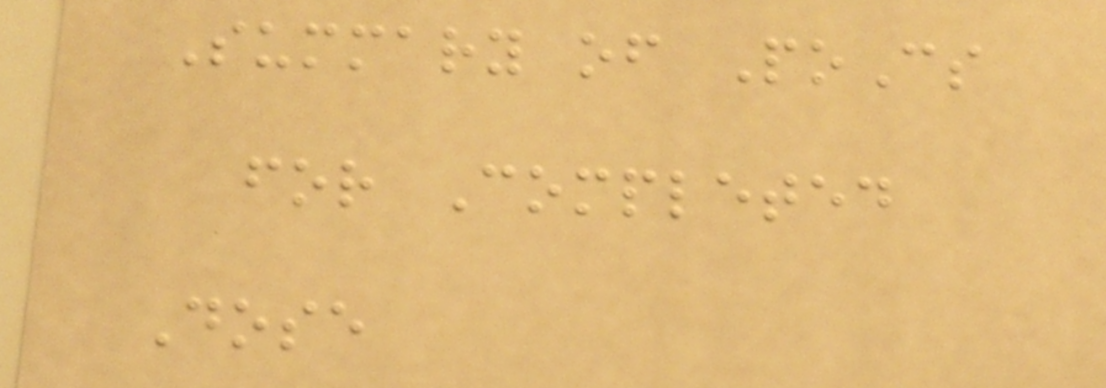Summary of PoCs
for Completed
Dose
